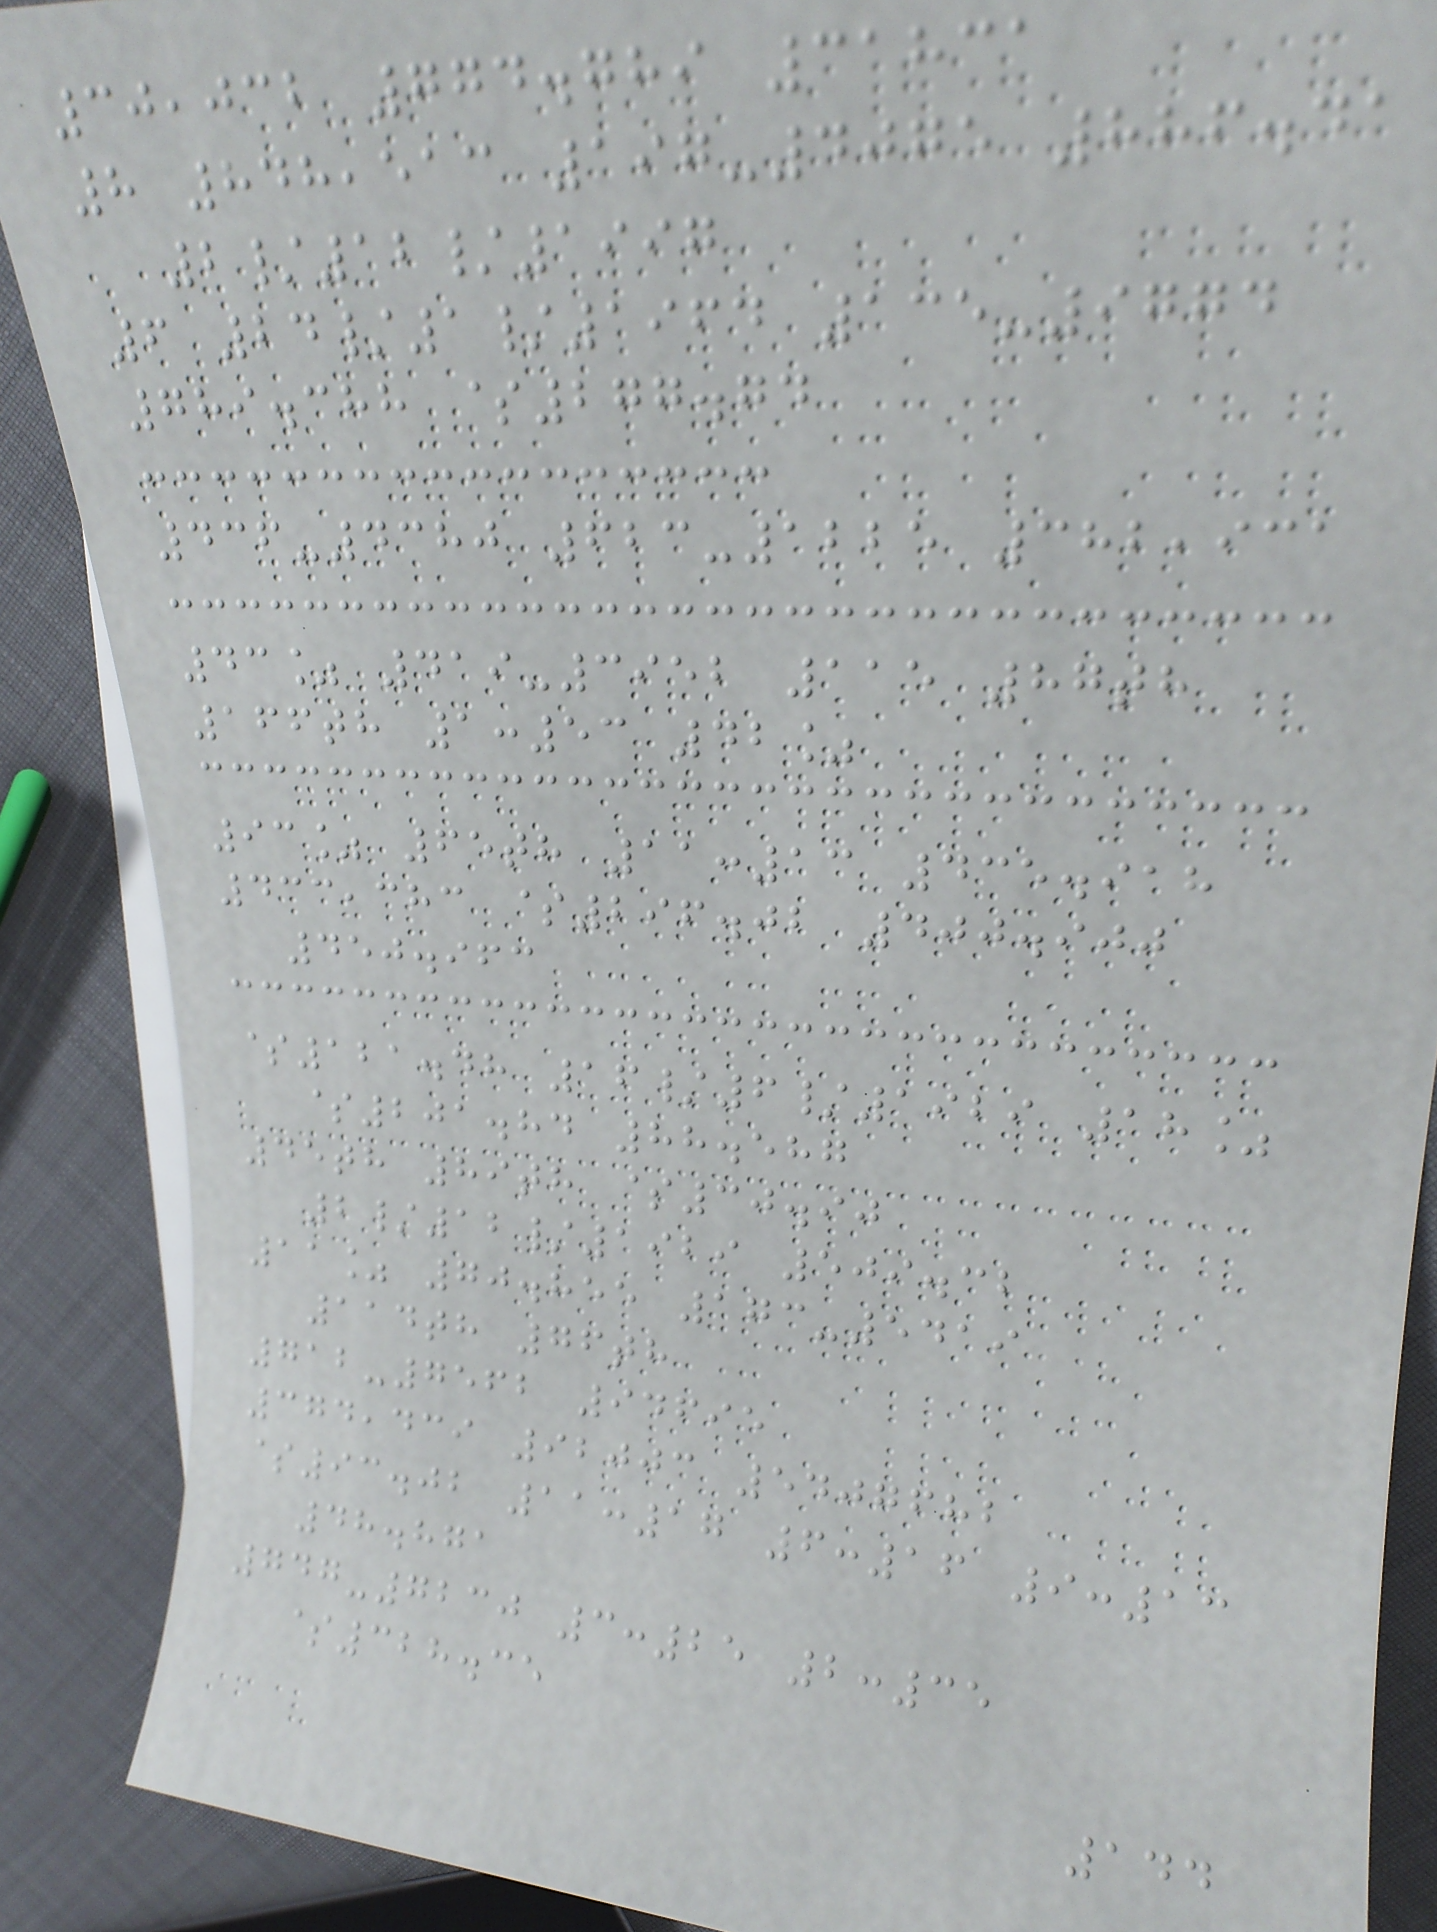30,032 774.789 31831
8 848,513 197-4075 886.41
2/12/1997
6 24/1/1964 135-9774
789.388 $277.74
436-4380 623-1225 382,931
43% 419-3952 115 87th
166th 1:53 42%
93% 65th 11:13 435.918
433,383 $296.02 400.900
450.963
$121.48 16/6/1929 18%
$201.84 88.587
45th 89th $30.90
2/12/1929 509.32
11% 70.855 173-5419
114th 76th
712-7562 94695
374,439 92003 5407682
$93.02 11:17 6:16 9:13
48.871
747-7230 3:25 2:35
$328.35
144
